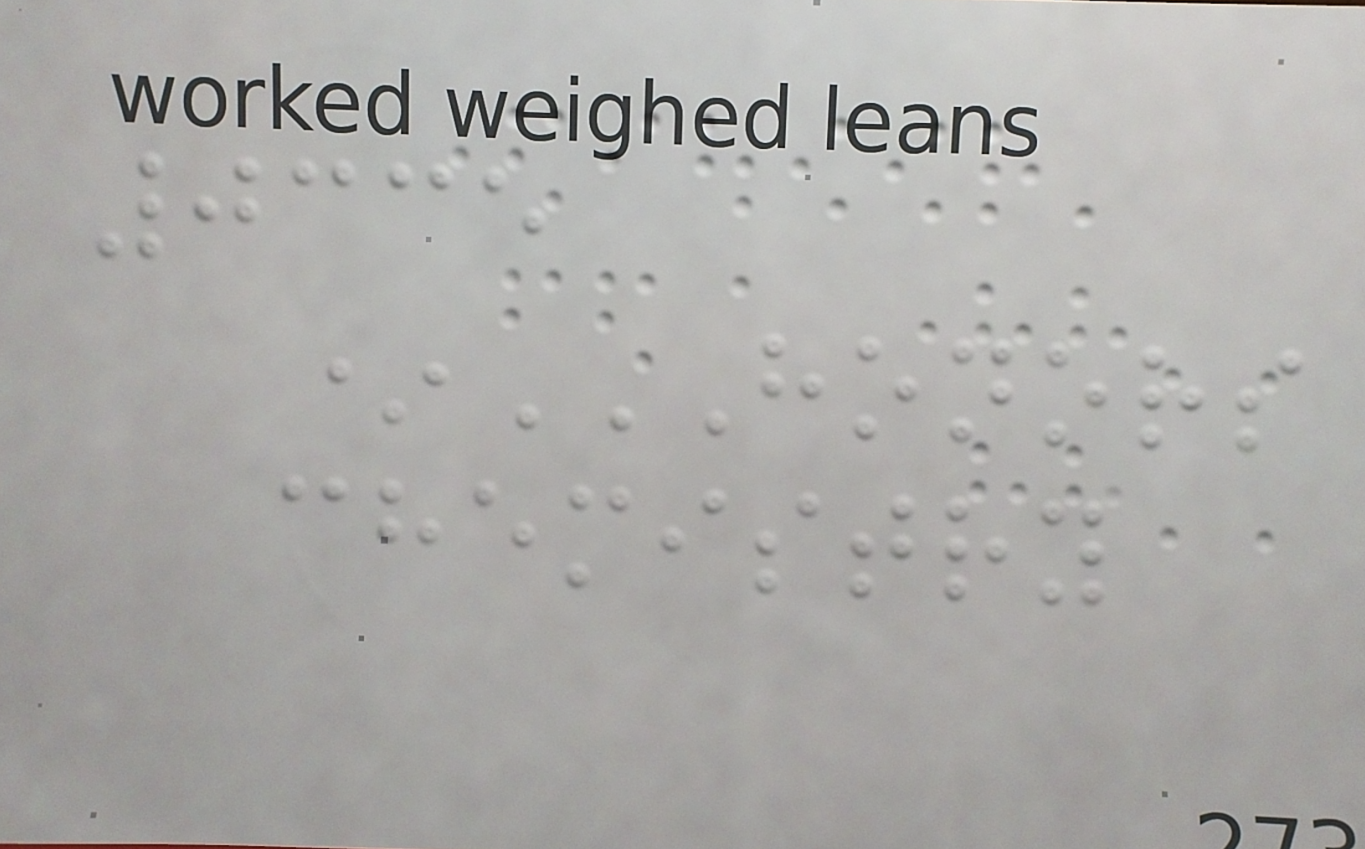0335
*HONORS
CHEMISTRY
